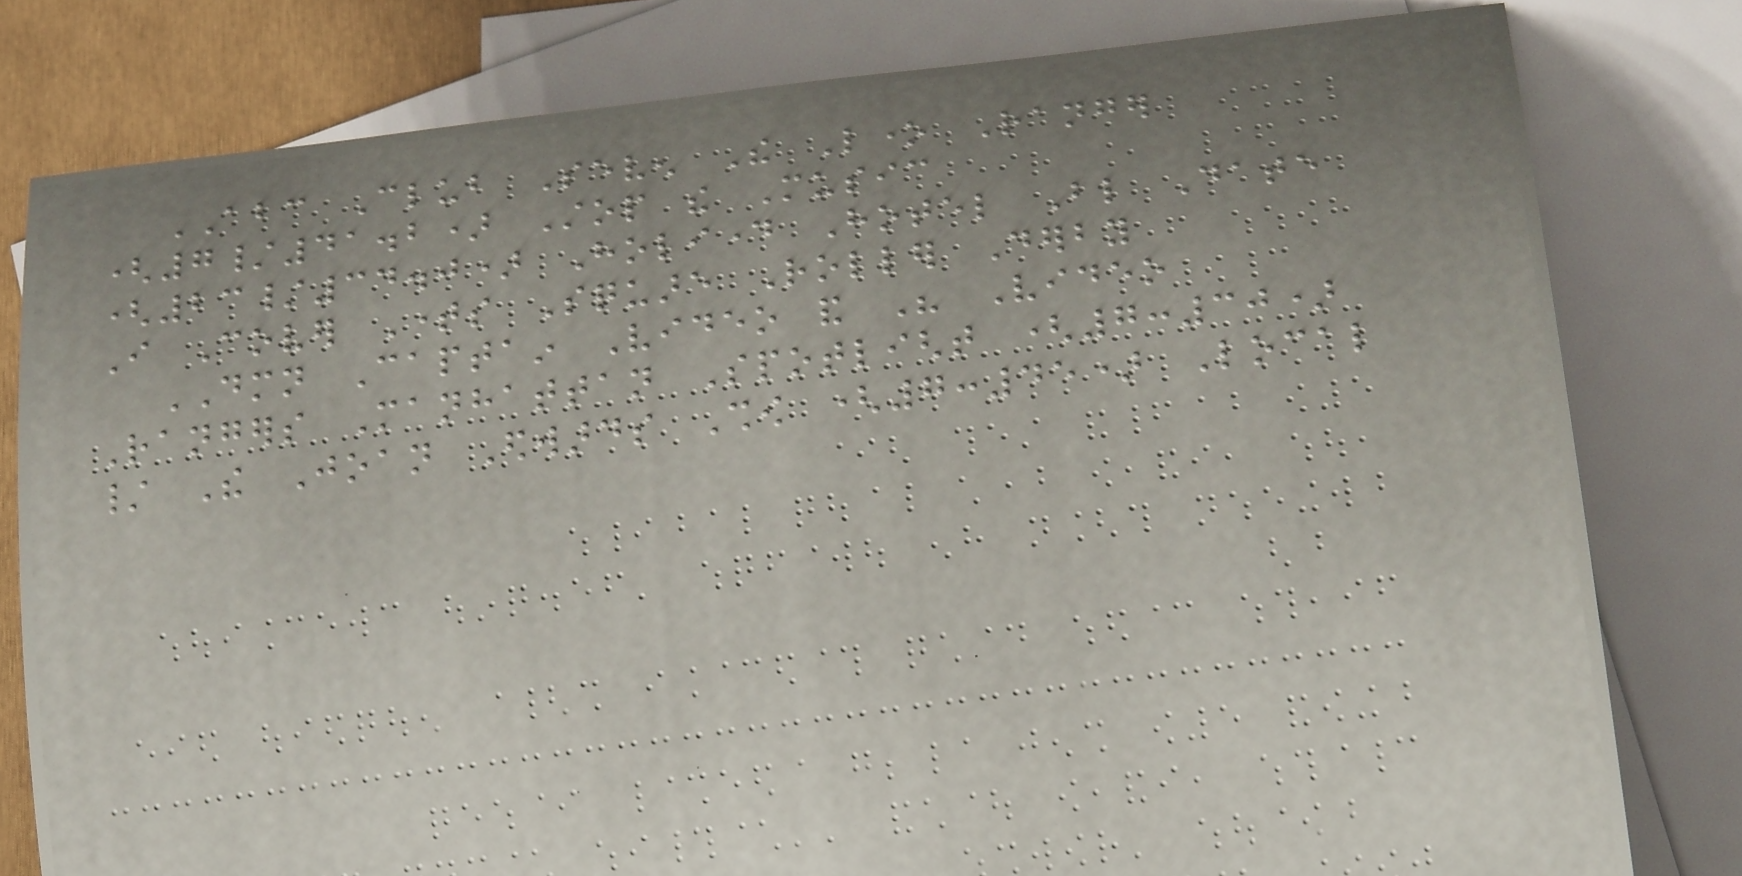ABC Club Seven The Lone Ranger
(7/41.2) Stop the Music
(23/34.0) Holiday Hotel Blind Date
I Cover Times Square Roller Derby
DMN Captain Video and His Video
Rangers Manhattan Spotlight (7:30)
/ The Joan Edwards Show (7:45) Local
